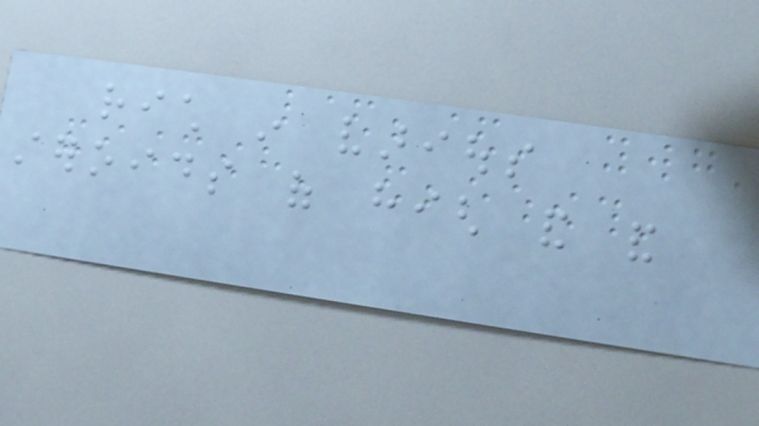rich in various
steroids of high and and
